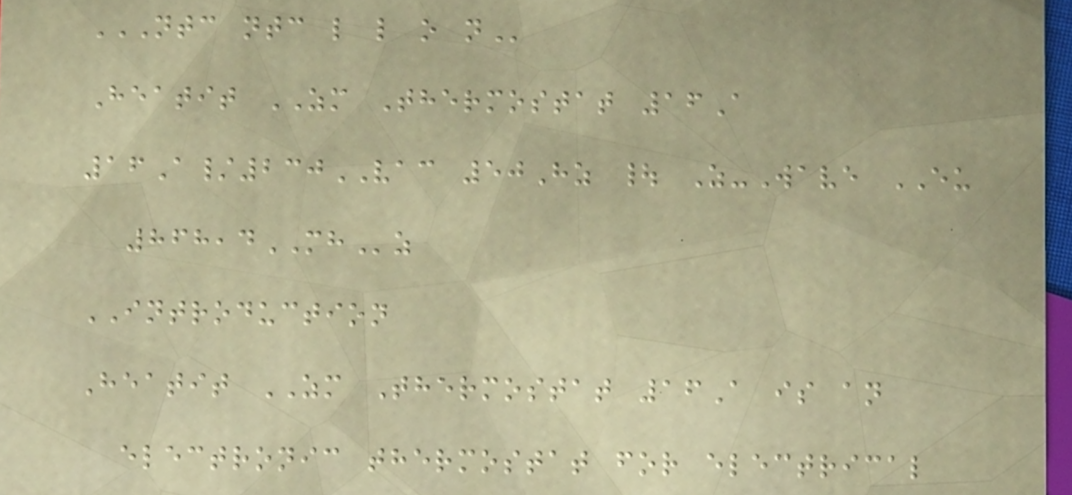NTC NTC L L O N
Heatit ZM Thermostat 16A
16A/230VAC 50Hz | Z-Wave EU
868,4MHz
INTRODUCTION
Heatit ZM Thermostat 16A is an
electronic thermostat for electrical
